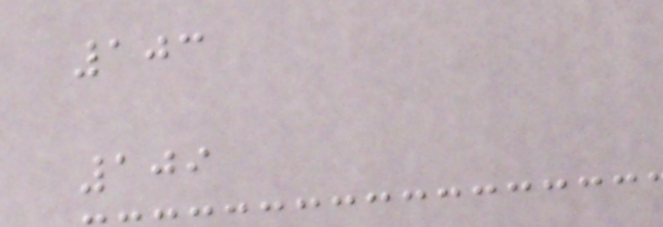103
109
